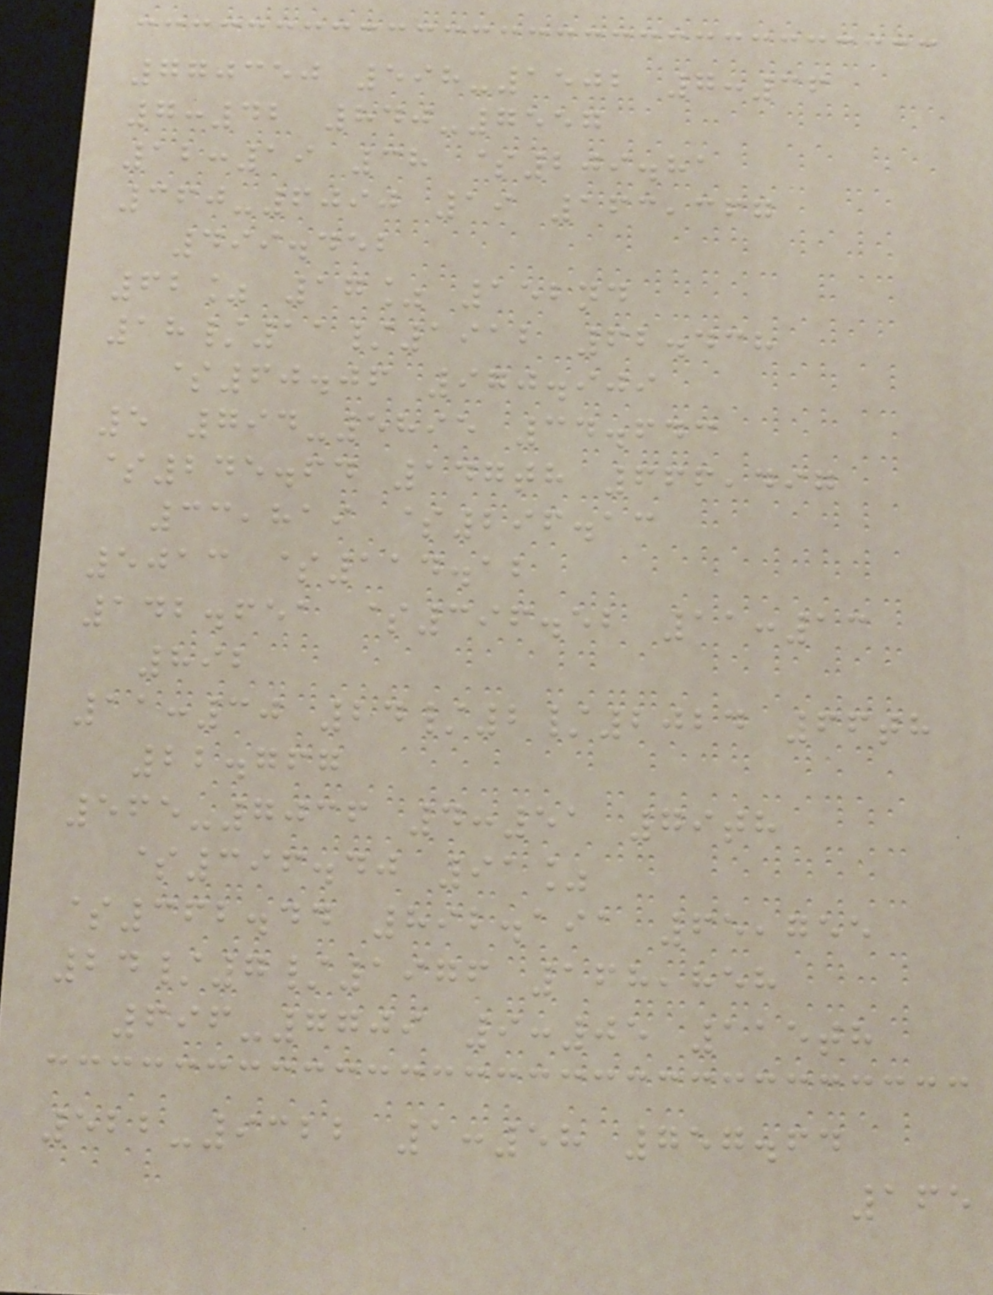770350 598-1502 7:36
7:42 840-7557
12:19 38 $209.81
360-6090 19 163,367
499.452
62% 17% 152nd
18/11/1912 62.438
$60.06 970.909
5 794-5895 34.643
$245.64 147th 666,497
33,819 $296.13
5013 $114.12
142.651 $396.52 11:13
892
11:30 24/2/2024 66th
22.767
565-7036 4:51 79th
$396.40 91%
$362.44 892.191 65,755
24/7/1976 168,858
696-7709 9:05 115th
522-9322 1:58 757.64
165
